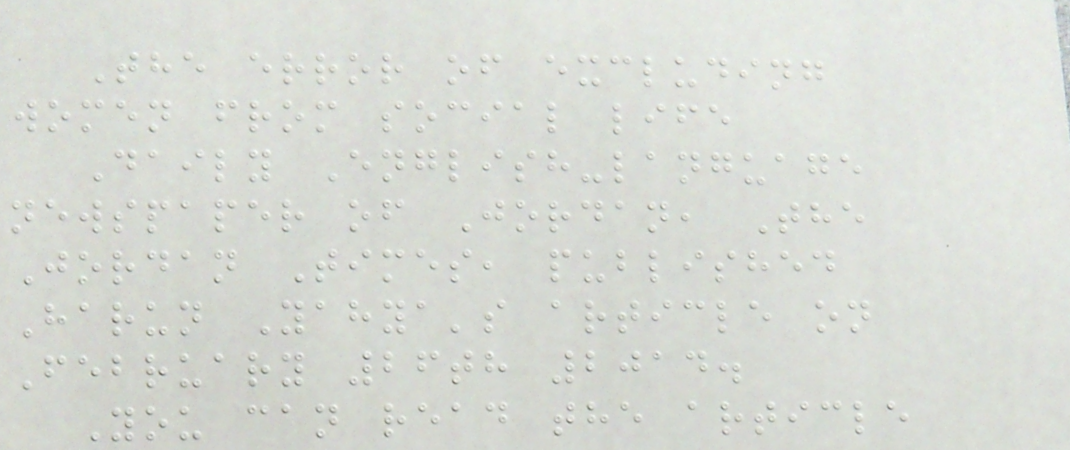The error of excluding
women from social life
Daily English-language
newspaper of Jordan, The
Jordan Times, published
Harun Yahya's article on
February 26th 2014.
You can read the article
